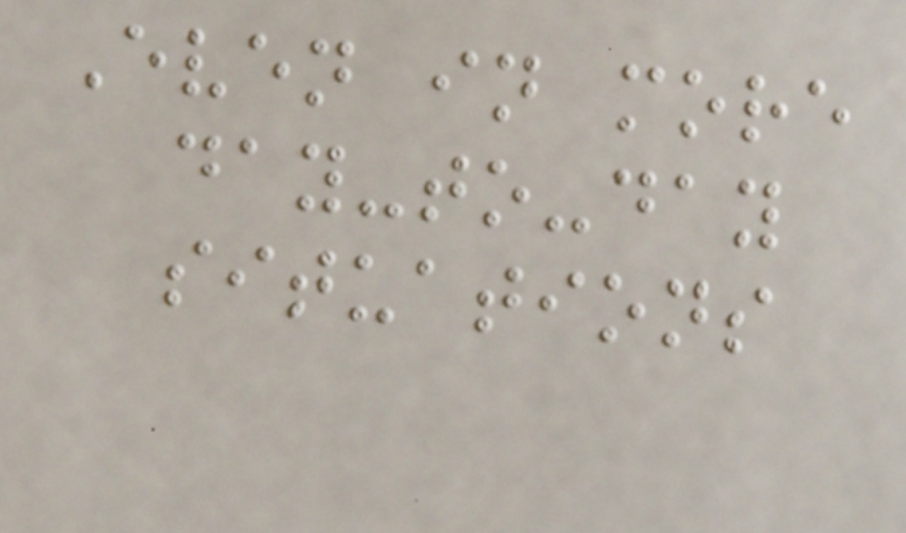Even in more
day-to-day
situations
